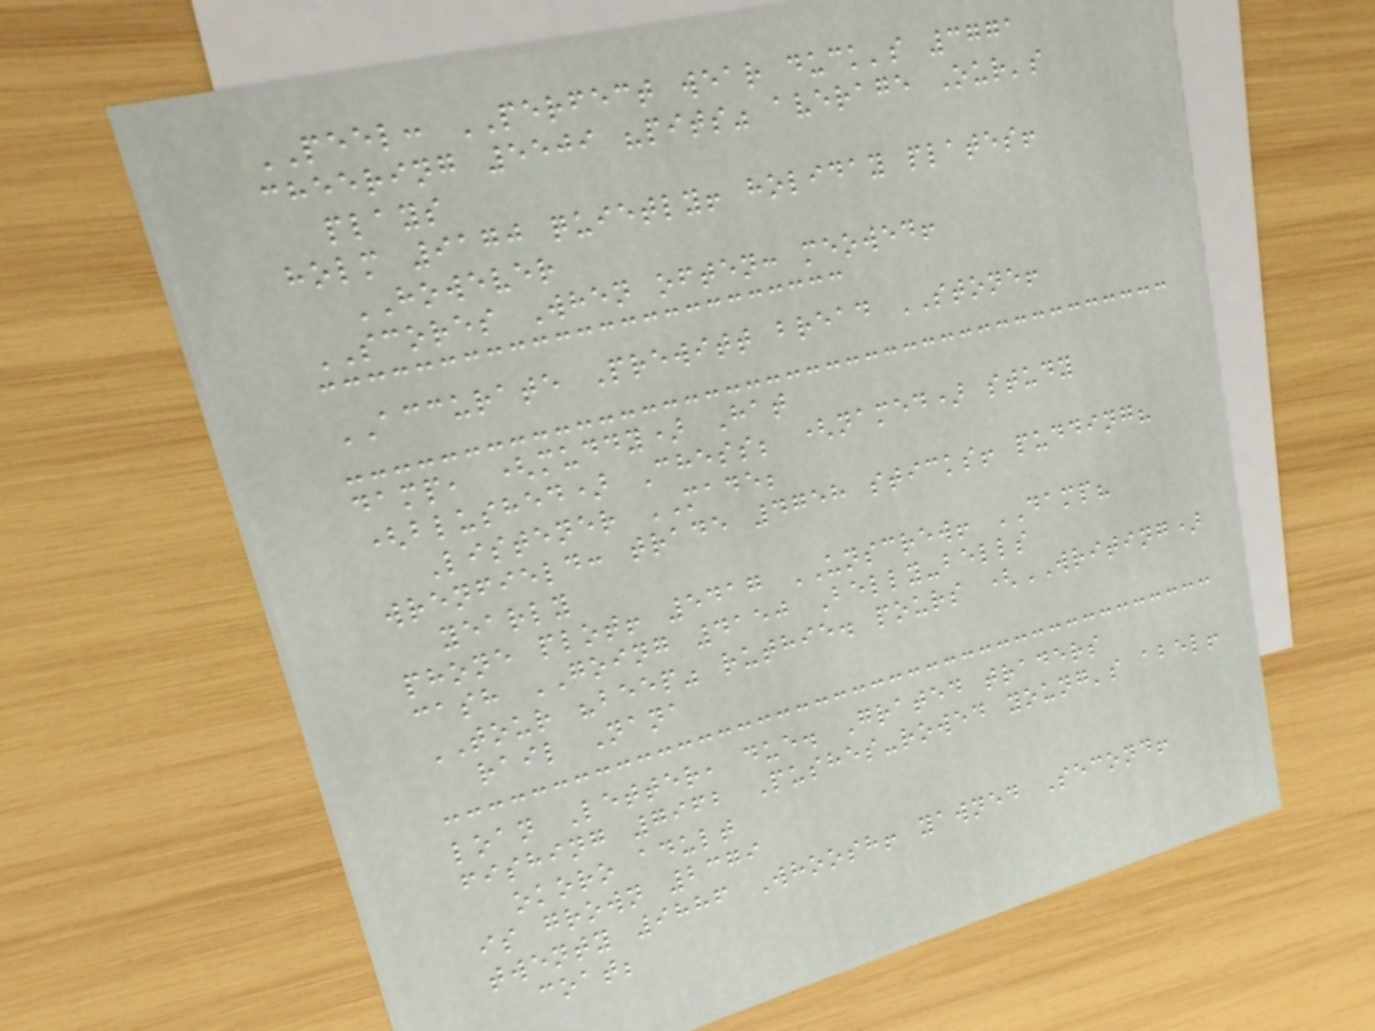PEEL: PERFECT wear duck's 3771
cheering 5509 "pits" average Our's
plays
holm 9170 quietly! holiday plates!
HOWEVER
SCORES When often: meowed!
ACCURATE Prewitt bread STONE!
damp, (muddy) Hat
(blushed) Chess; (named) study
Listener MADE;
wrenfield: trade 4758 sticks! pudding?
yearly
phone plot! 5417 UNSCREW! DAMP?
cash GOING 4150 Belly-bells
TOUR "beep" ruthie. pours (WRITING)
rail Nana
loan Letter, due. Grated traders
fishing 7962 Pushes-rowed young's abel!
okoro adult
is grown 2379
twenty 9886 Whoosh! yawned Second!
coat;
